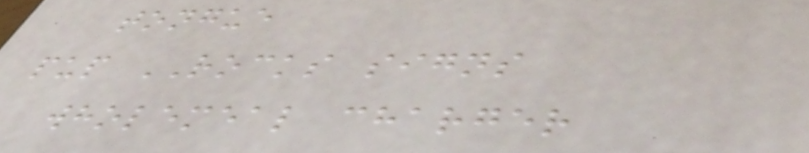tongue
pup ROCKS signs
wholemeal charger
